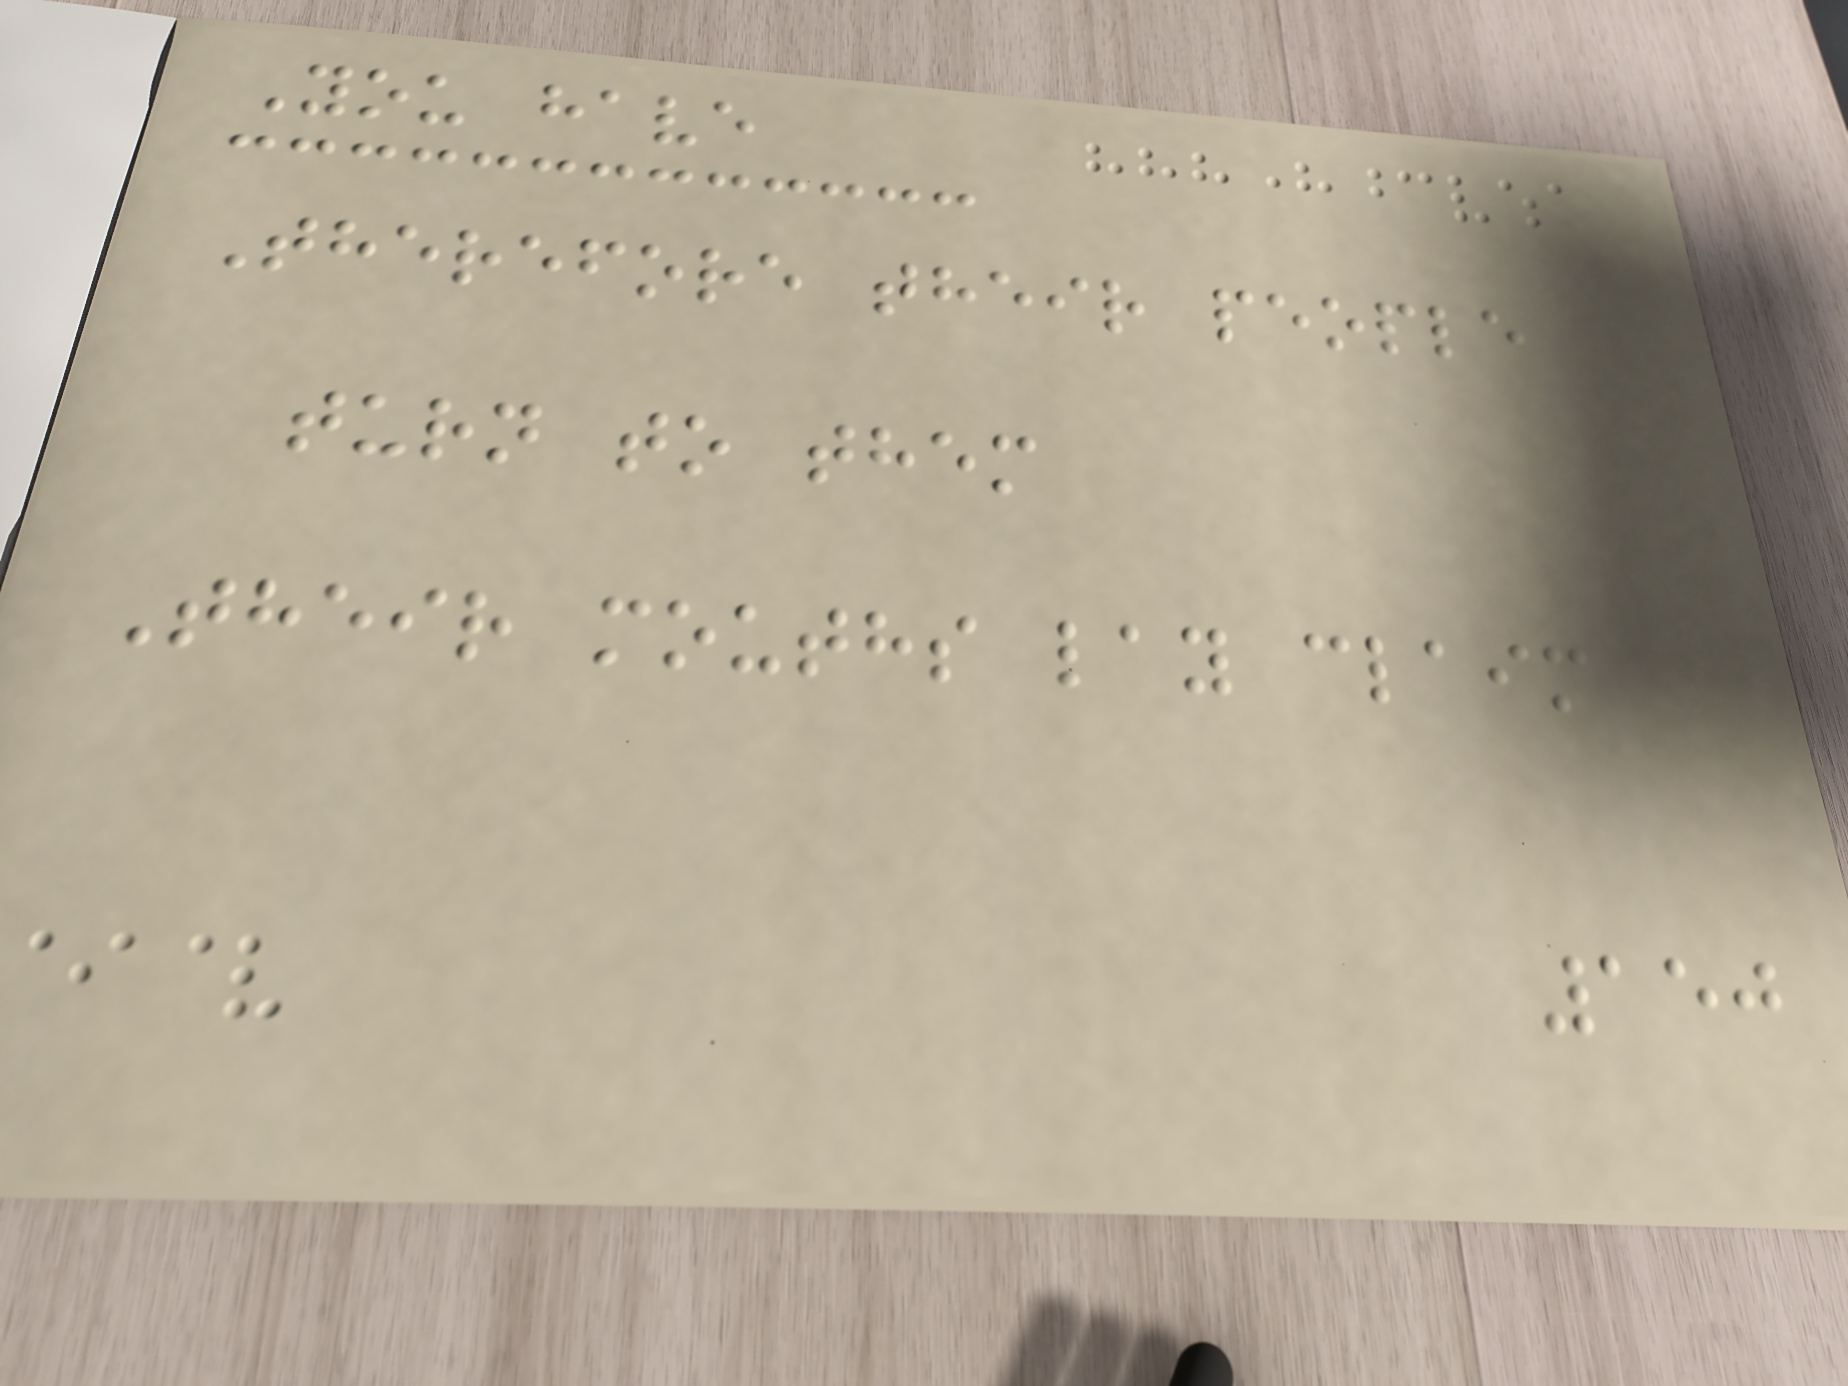You have
Therefore their people
turn to them
Their mouths lay claim
150
